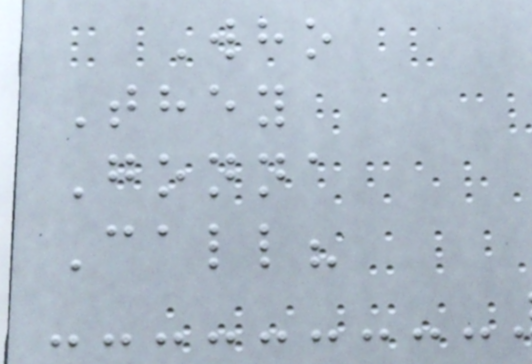Who
They
Gonna
Call?
